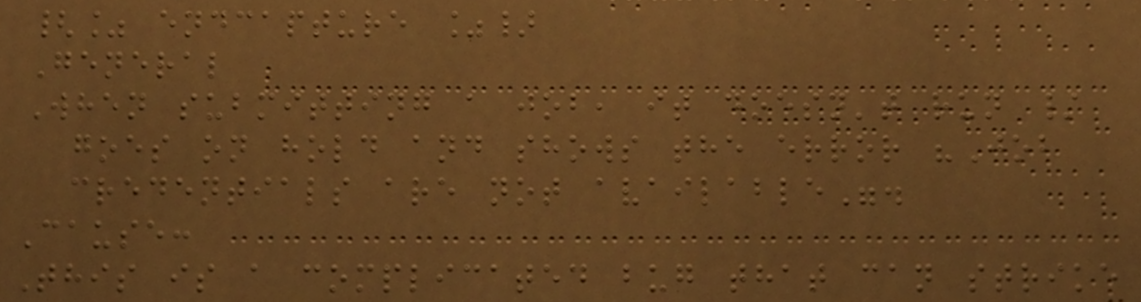{% endcapture %}
General
When submitting a job, it doesn't run /
goes on hold and shows the error "Job
credentials are not available".
Cause:
This is a complicated bug that can strike
